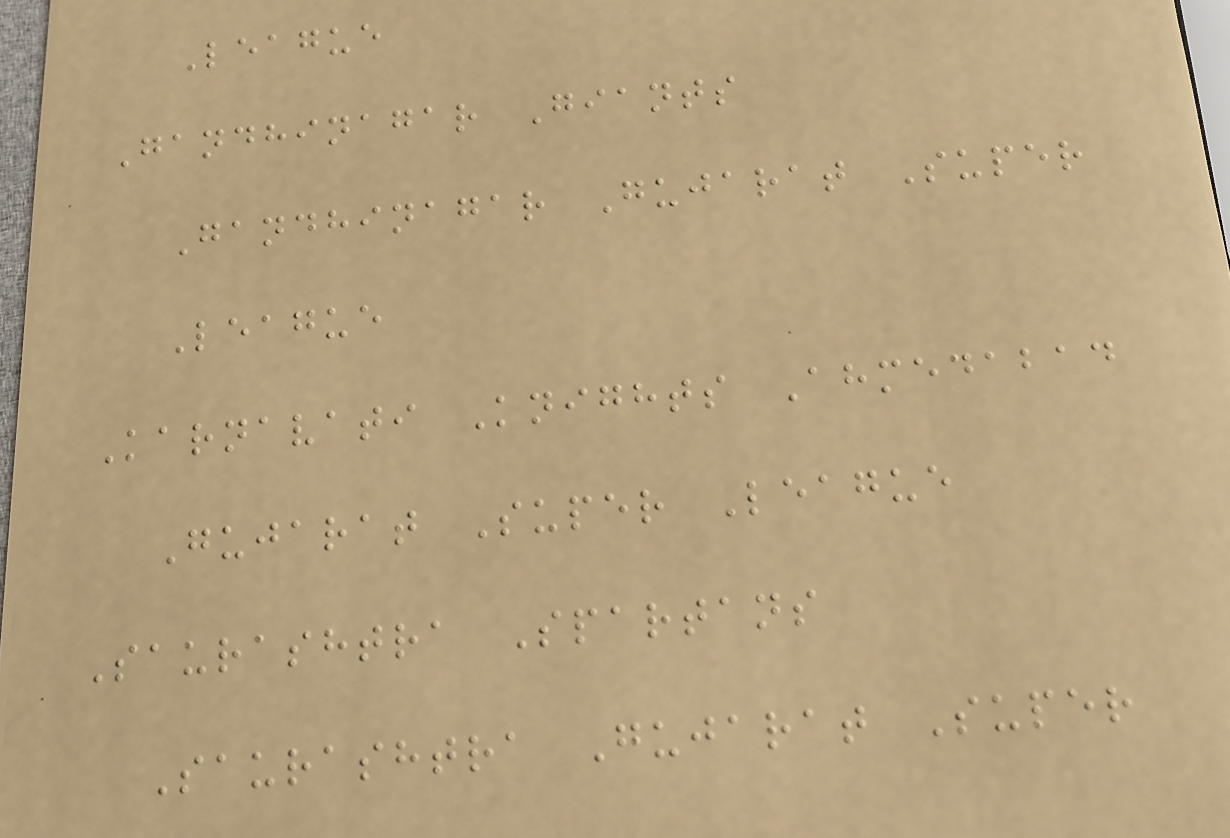League
Gandhinagar Giants
Gandhinagar Gujarat Super
League
Karnavati Knights Ahmedabad
Gujarat Super League
Saurashtra Spartans
Saurashtra Gujarat Super
